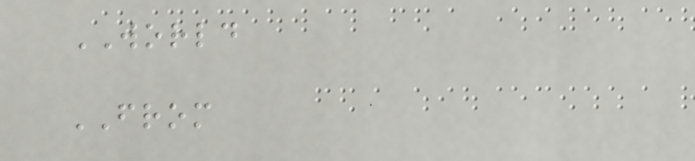WORLD
FROM
